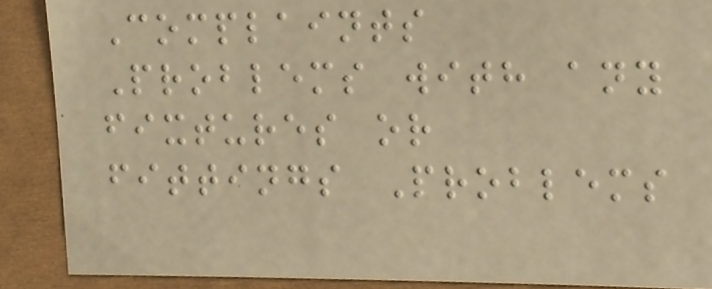Complaints
Problems with any
fixtures or
fittings Problems
